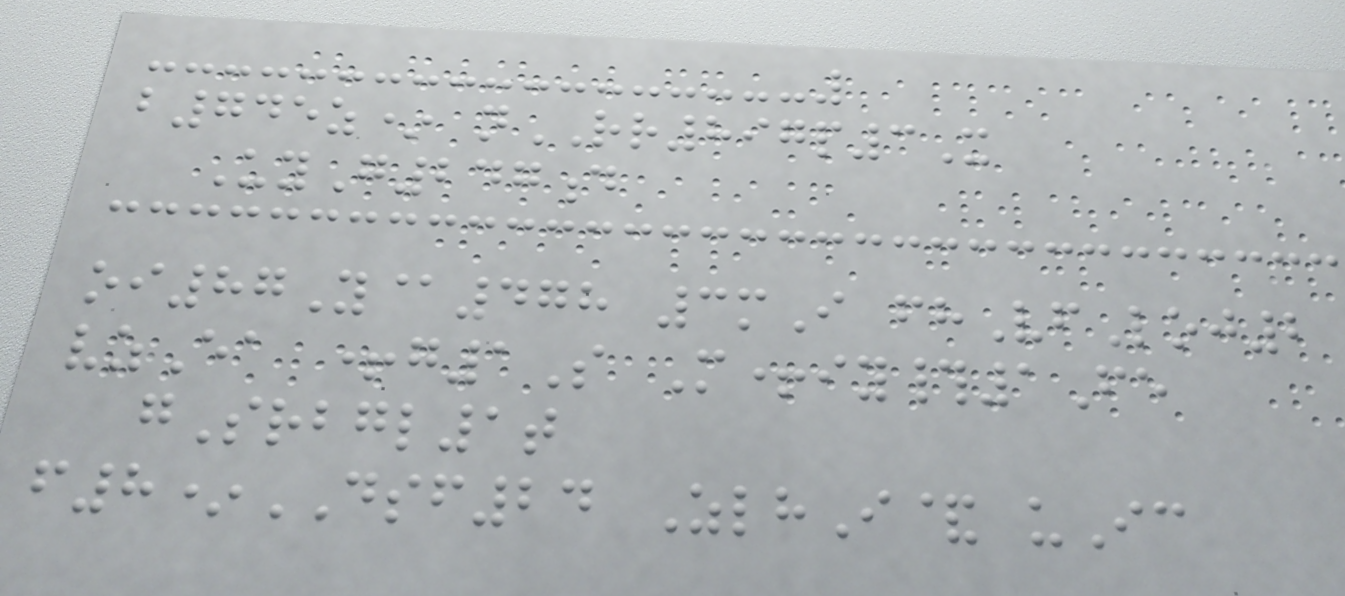b745z* nRR897p3X
UyG247d
oi87Y@478 3mI fhVfLoj2
vzEa +g1S M+iy#1Fe
gSrbgl1t
f8*DSF24 ZlhI& uIc
